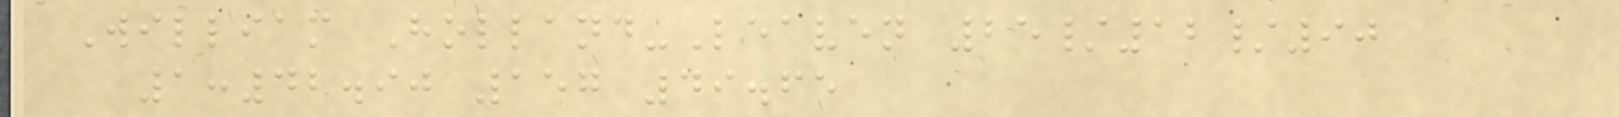William Holland-Leaven 25/12/90
1:42.90 157 49.65
